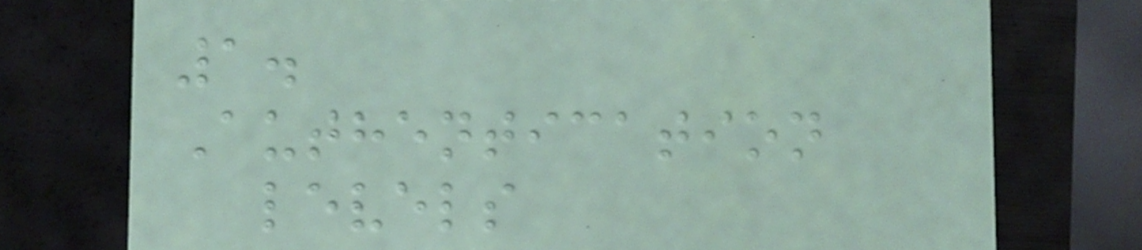1.
Authentication
levels
